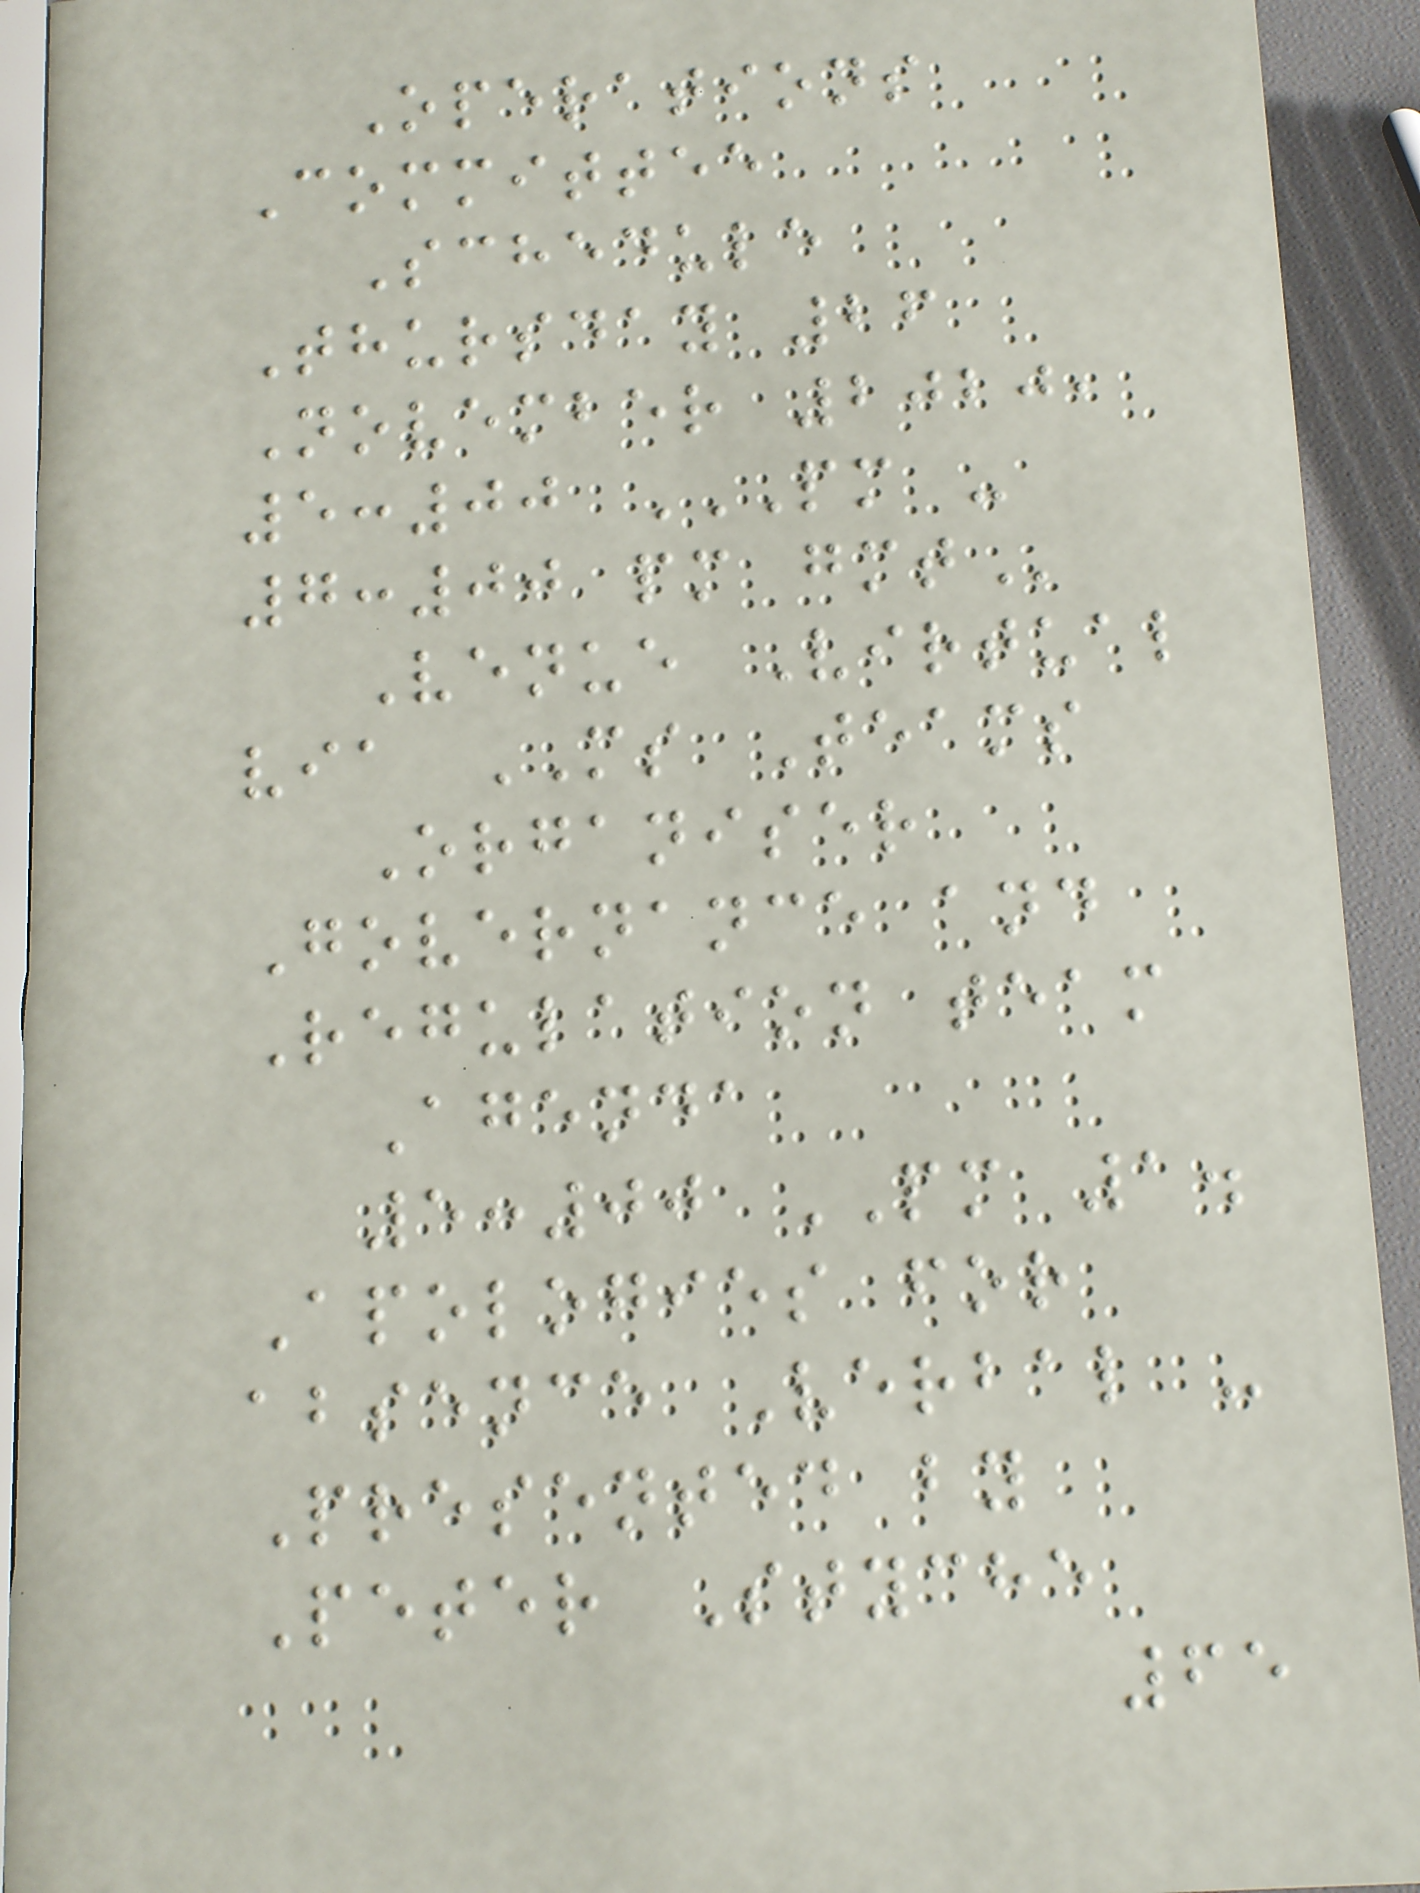Operations
Committee
Schedule
Thursday 26
November 2020,
5:00 PM -
7:00 PM GMT
Venue Virtual
via MS Teams
Organiser
Governance and
Regulation team
Agenda
5:00 PM 1.
Apologies for
absence Verbal -
Presented by
Peter Styche
65
